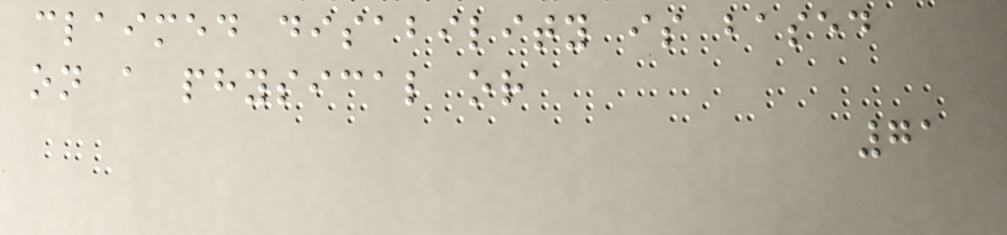claimed disability is based
on a physical or
71
